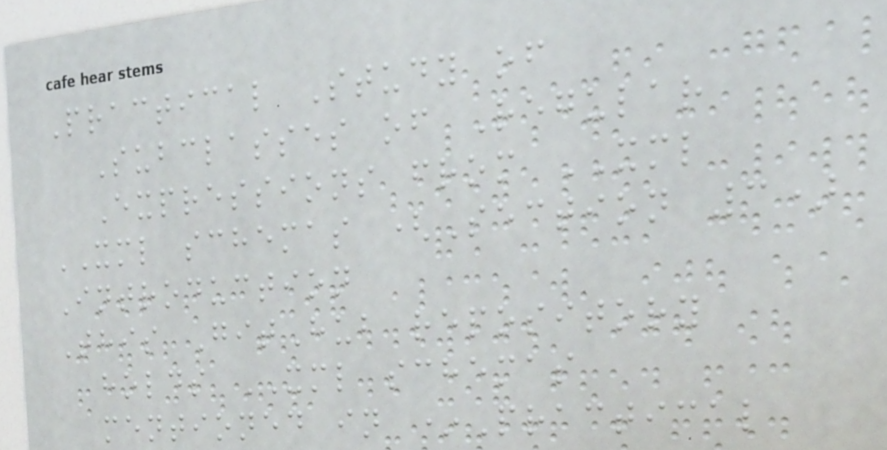Practical Study of
Subclasses of Regular
Expressions from XML
XML schemas (Section 3)
Introduction
This GitHub repository
holds XML schemas
mentioned in *Practical
